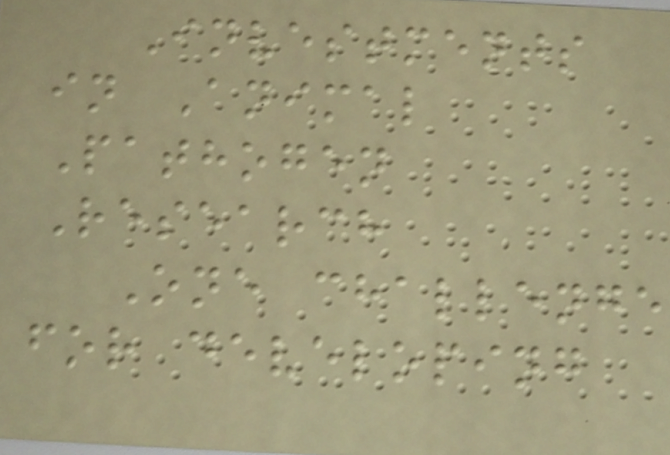Investments
in Animal
Pathogen
Research
One challenge
for developing
